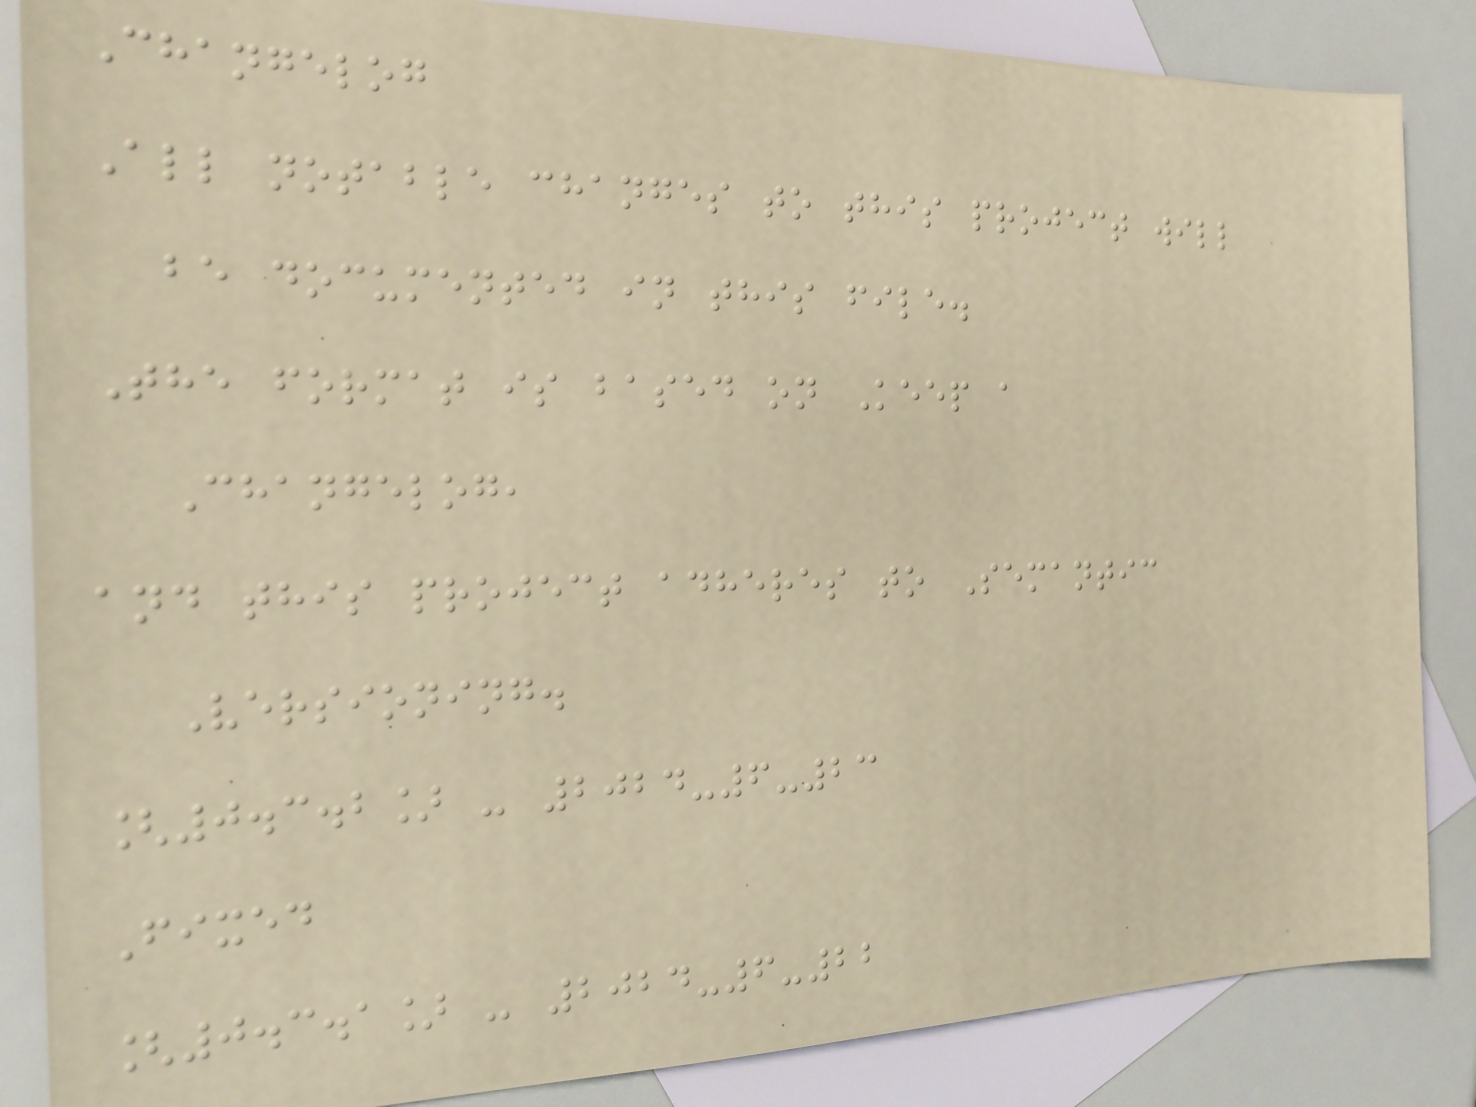Changelog
All notable changes to this project will
be documented in this file.
The format is based on Keep a
Changelog,
and this project adheres to Semantic
Versioning.
[0.3.2] - 2024-6-23
Fixed
[0.3.1] - 2024-6-22
